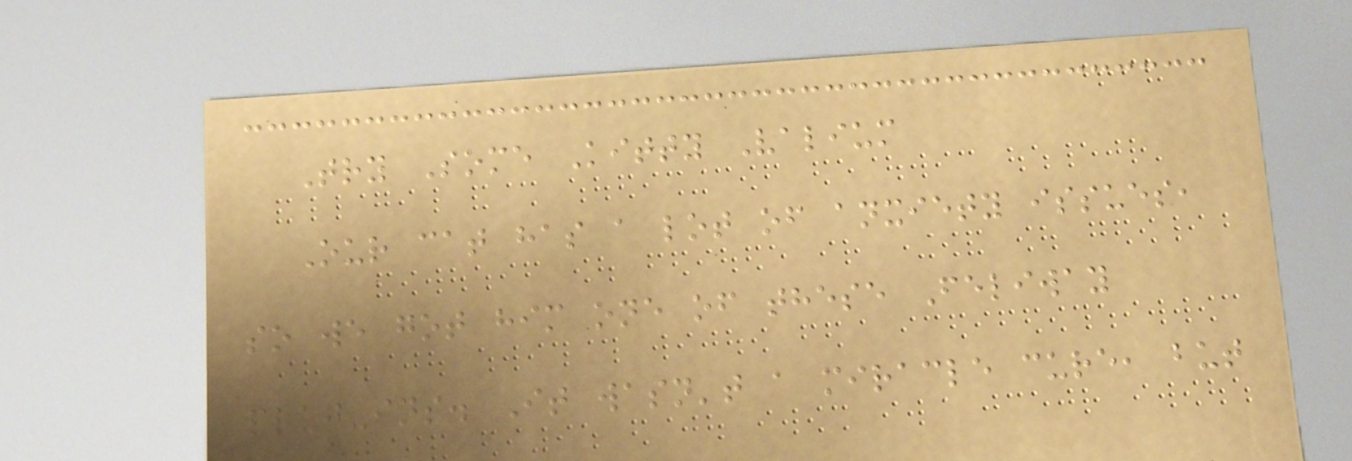Try Some Kitty Valium
Our cat has a lot of anxiety issues,
so we got him one of these Feliway
plug-ins. It wasn't a miracle cure, but
